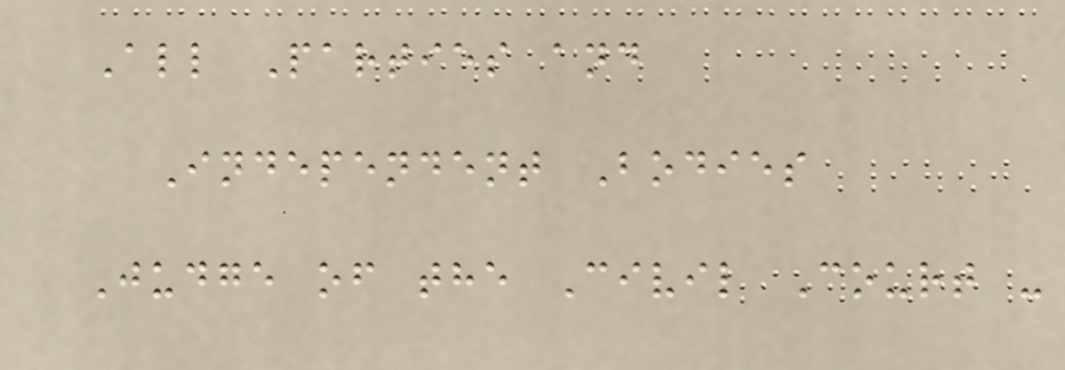All Parties and
Independent Bodies
Judge of the Civil Court -
